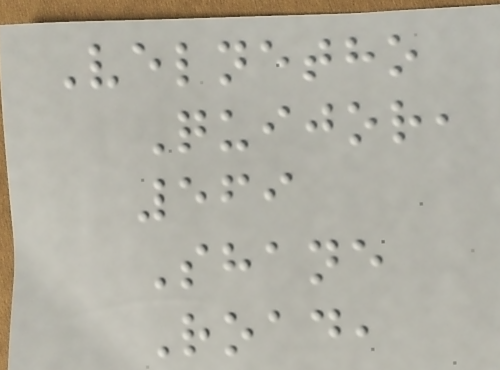Velnetho
Quijor,
569
Shane
Road,
